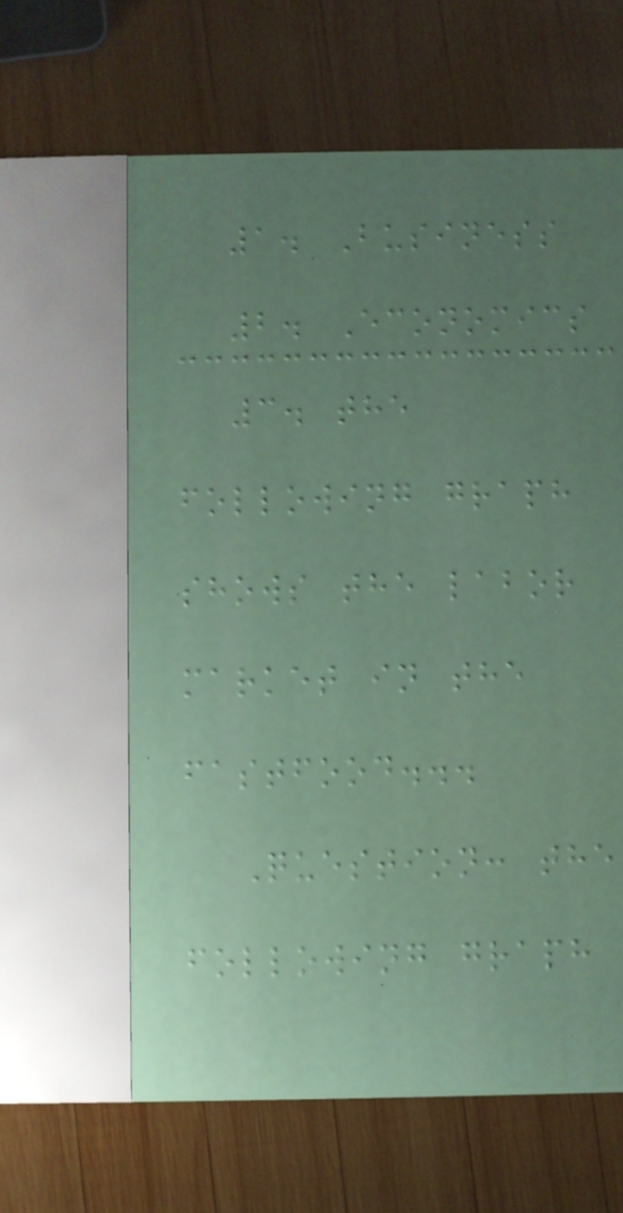1. Business
2. Economics
3. the
following graph
shows the labor
market in the
fastfood...
Question: the
following graph
